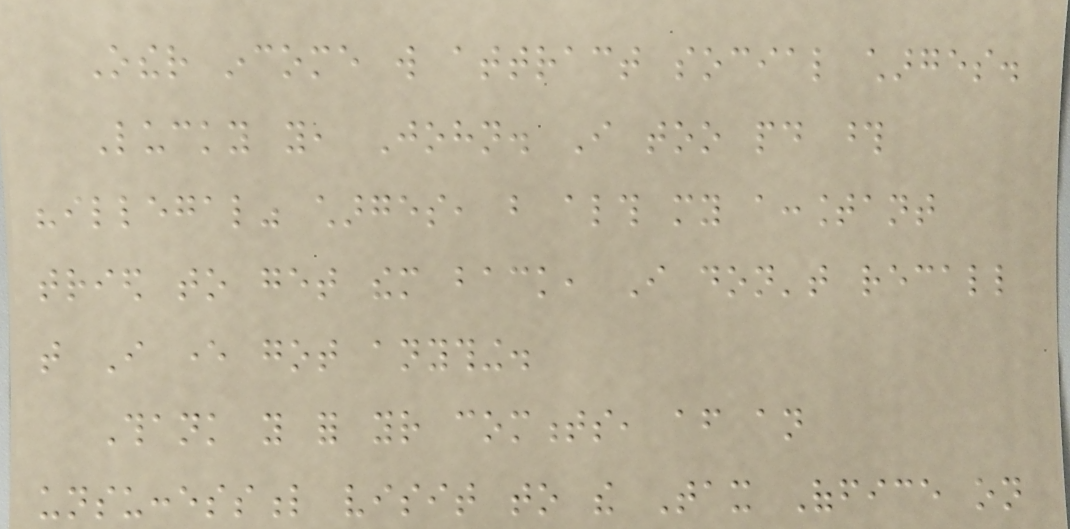Other income will attract social charges.
Lucky you, John. I too paid those
"illegal" charges, but although my accountant
tried to get them back, I don't recall
that I ever got anything.
Thank you for your comments, after an
unsuccessful visit to the Tax Office on
